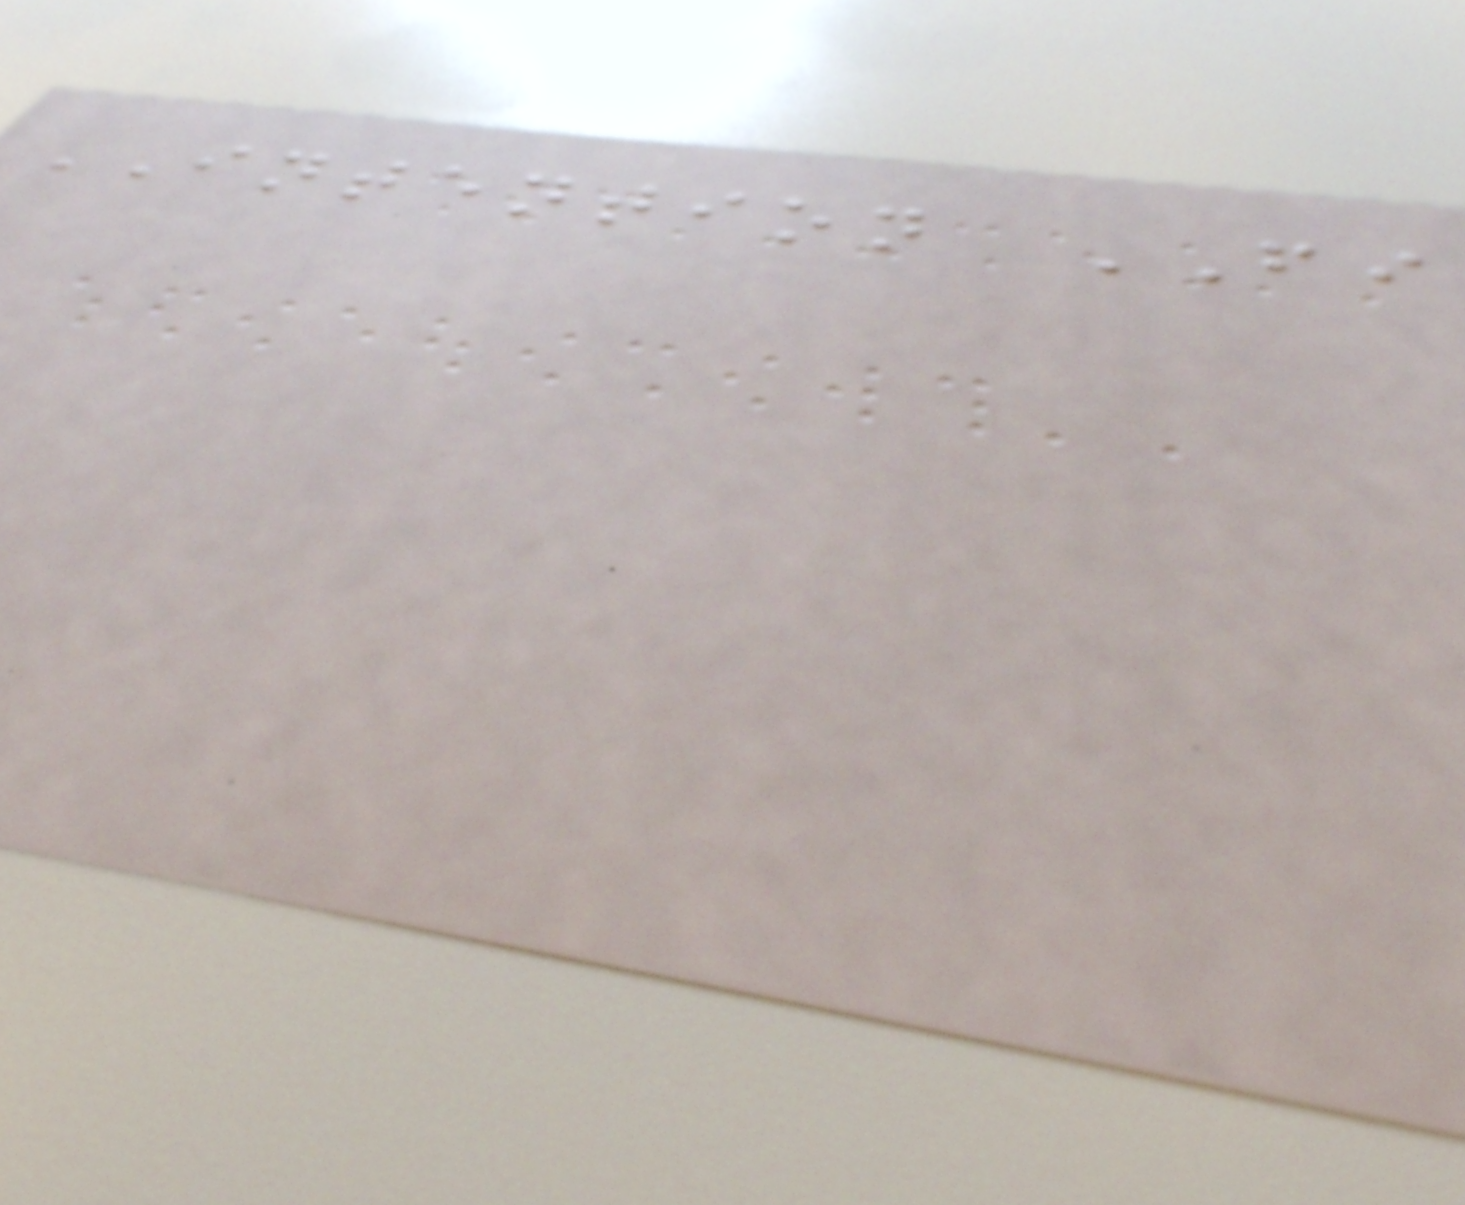INTENTION FI
